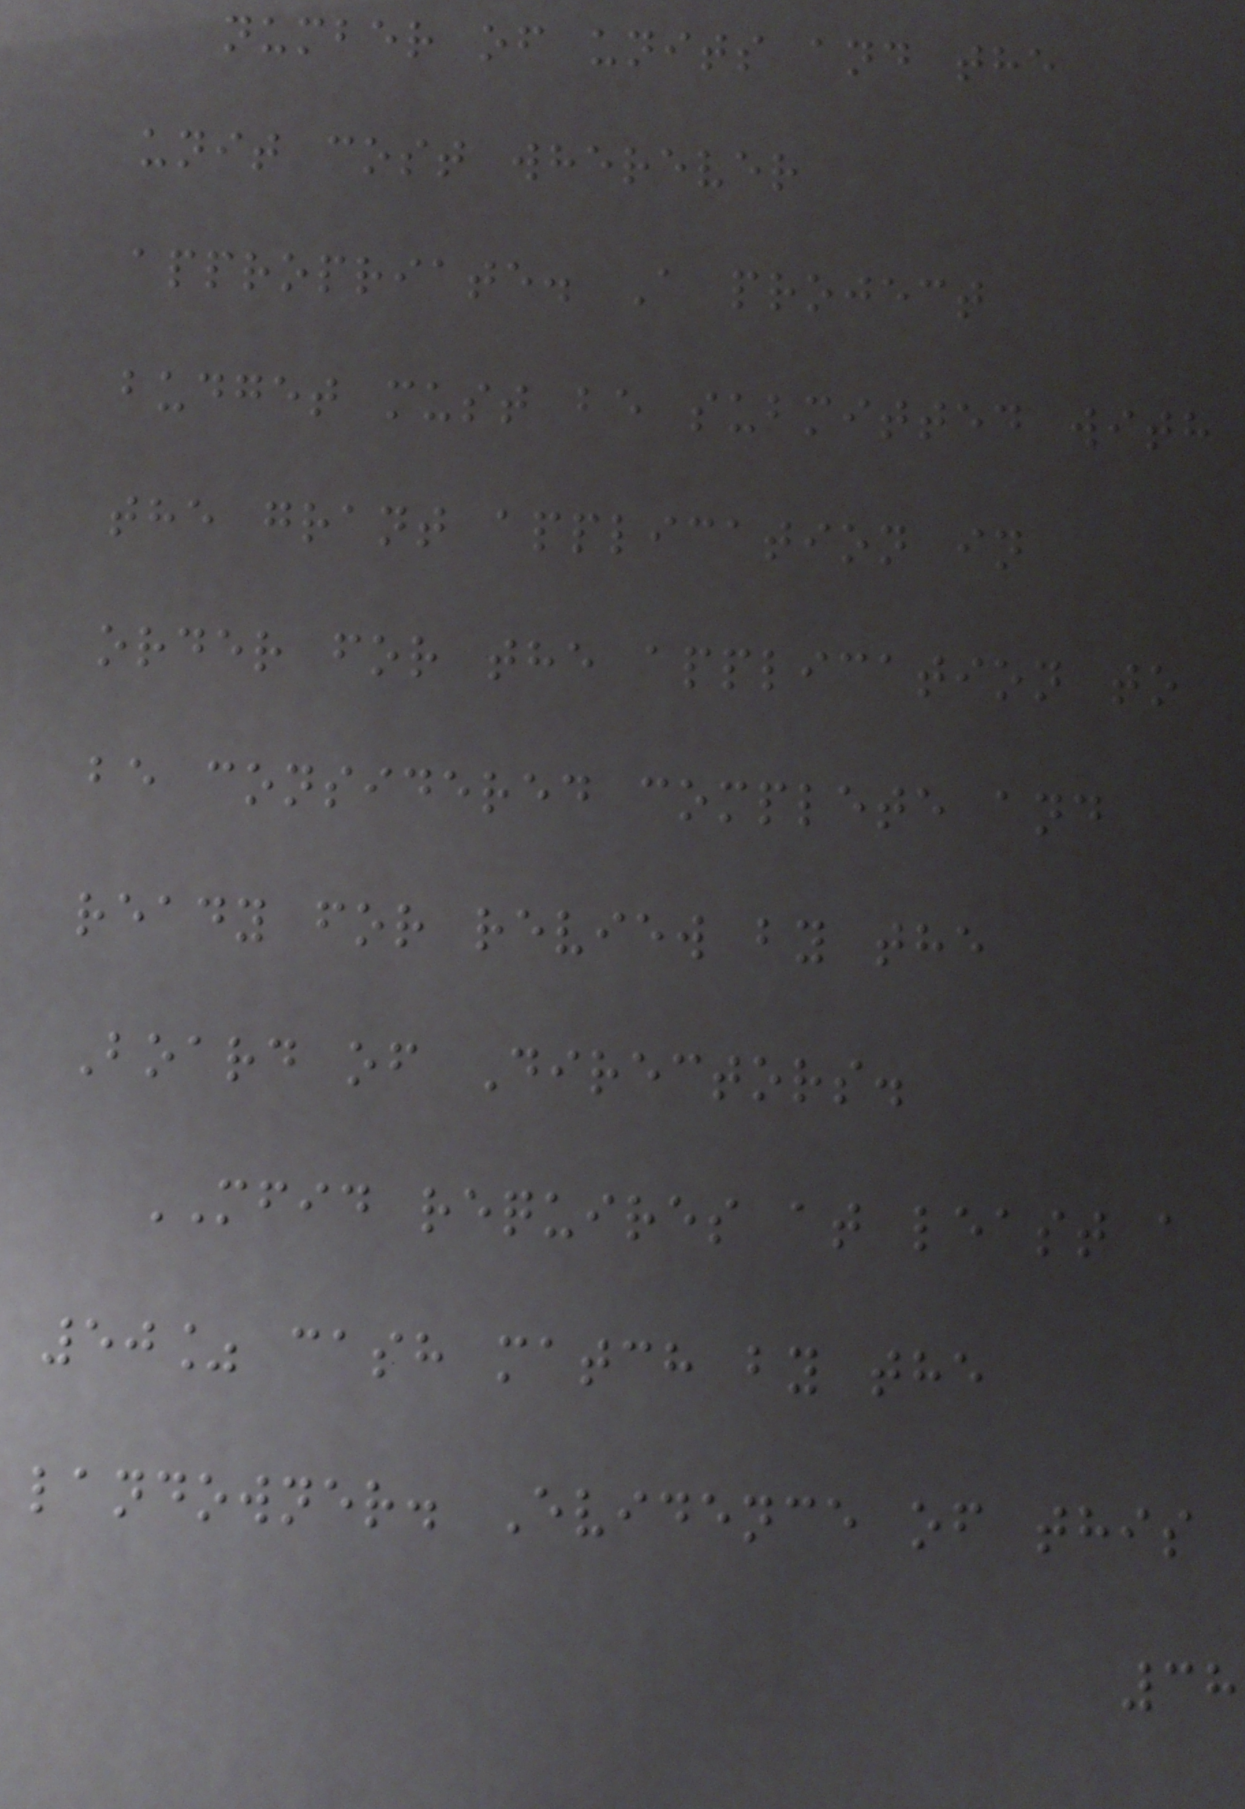number of units and the
unit cost wherever
appropriate. A project
budget must be submitted with
the grant application in
order for the application to
be considered complete and
ready for review by the
Board of Directors.
MFID requires at least a
50% cash match by the
landowner. Evidence of this
38
